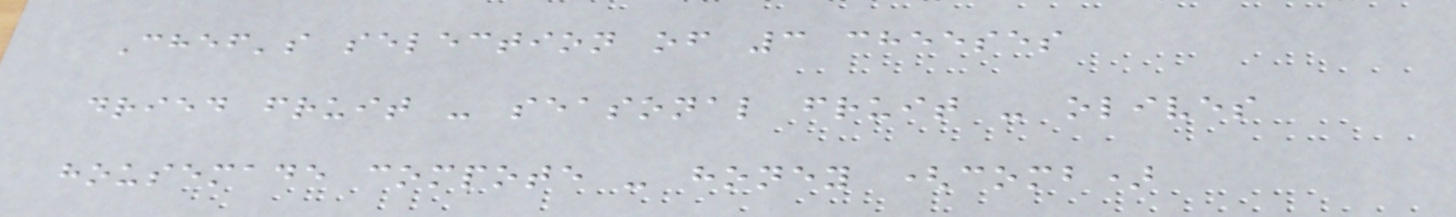Chef's selection of 3 cheeses
dried fruit - seasonal fruit - olives
housemade compote - honey (comb)
